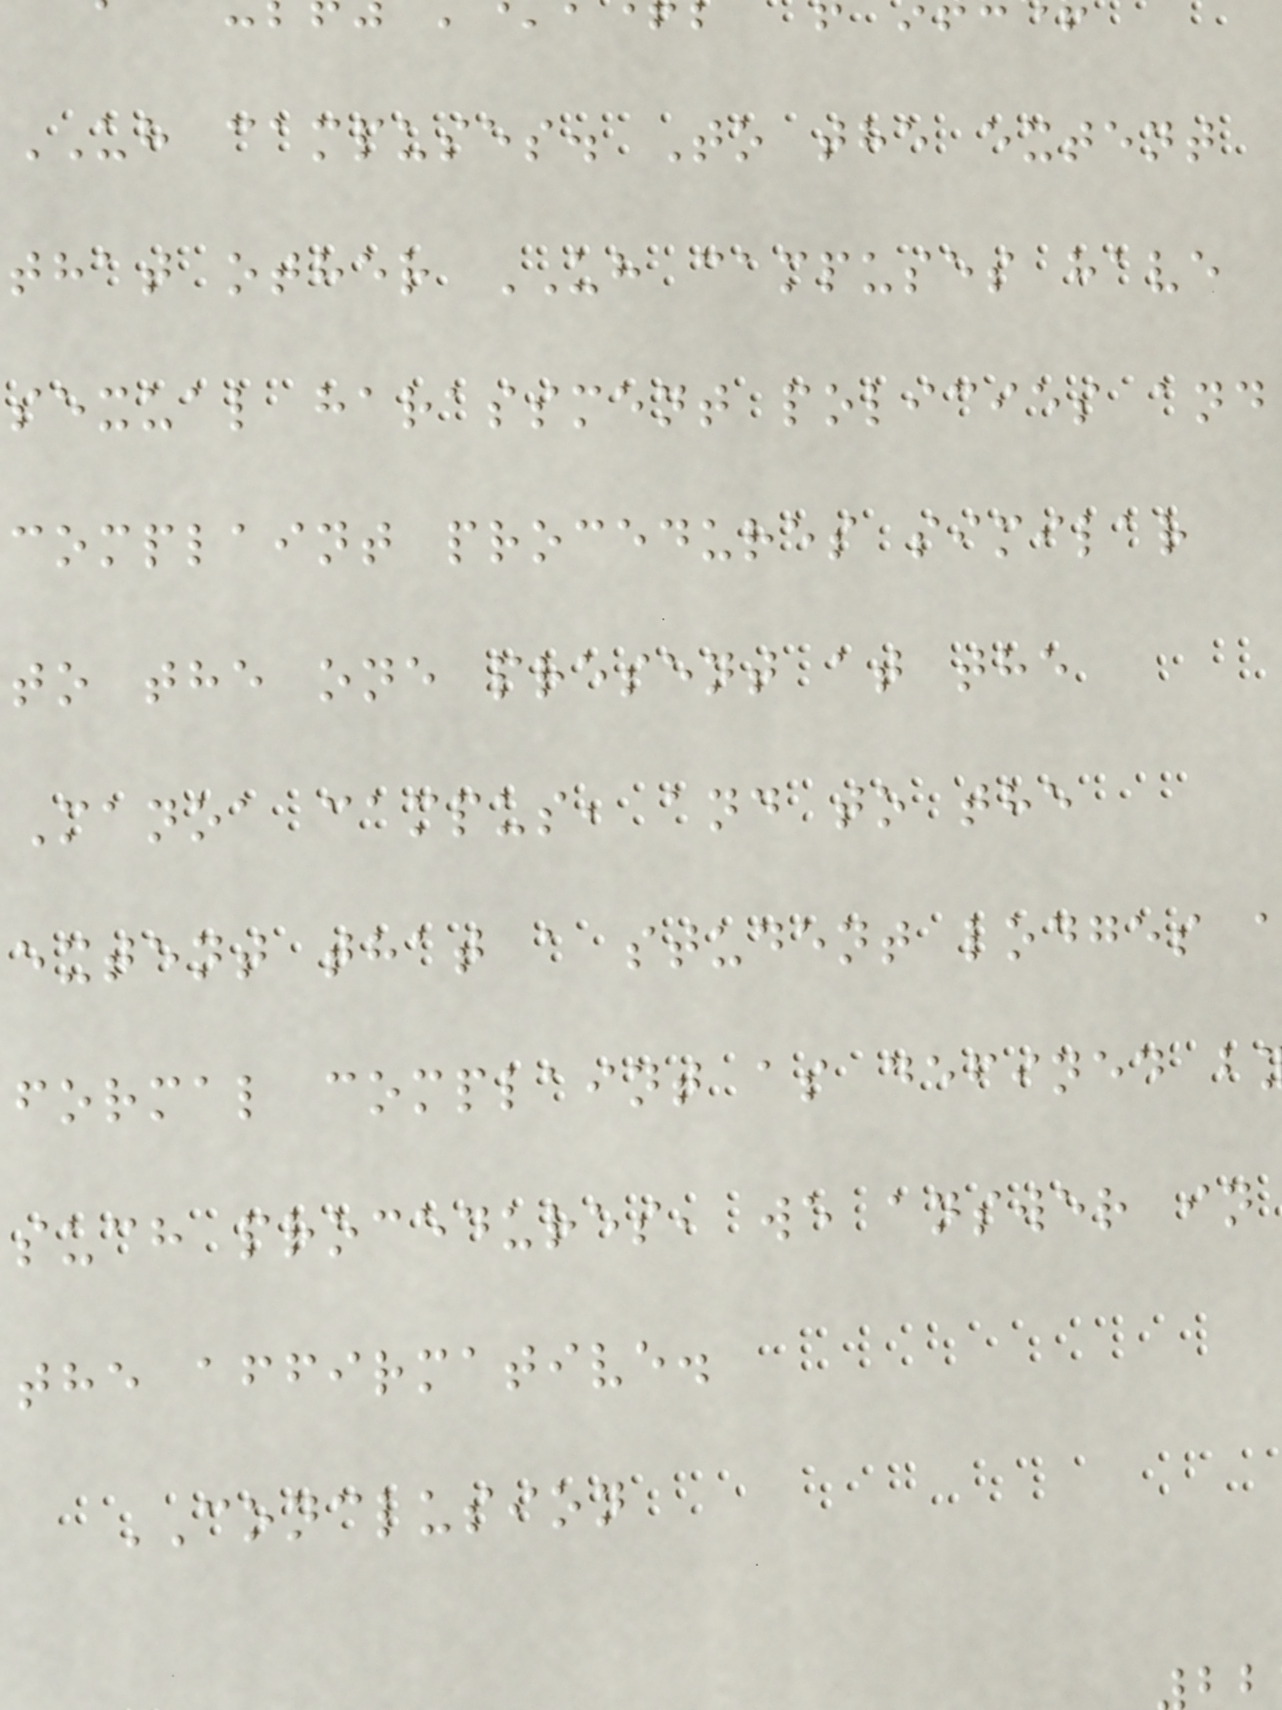UH campuses. To the extent
that other UH campuses have
sexual harassment policies and
complaint procedures similar
to the one present at the
Manoa campus, and to the
extent that a student lodges
formal complaint as defined b
such procedures, we answer in
the affirmative.
CONCLUSION
